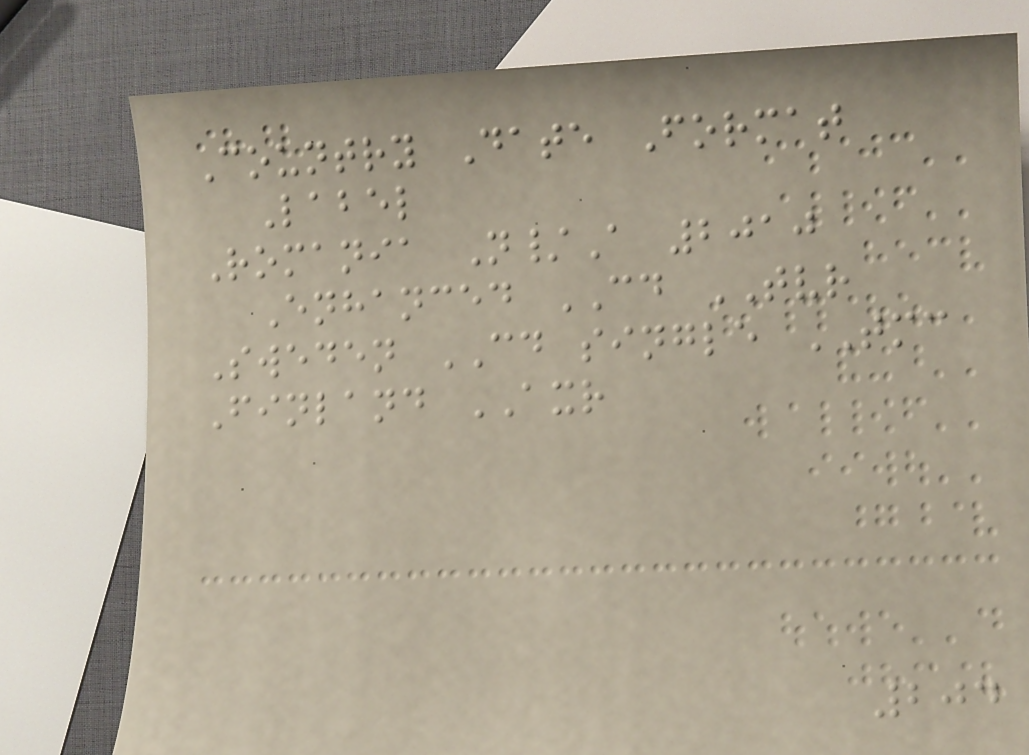Country Date Format
Label
Romania N/A 2010
Enhanced CD TVR
Sweden CD single TMC
Finland AXR
204
